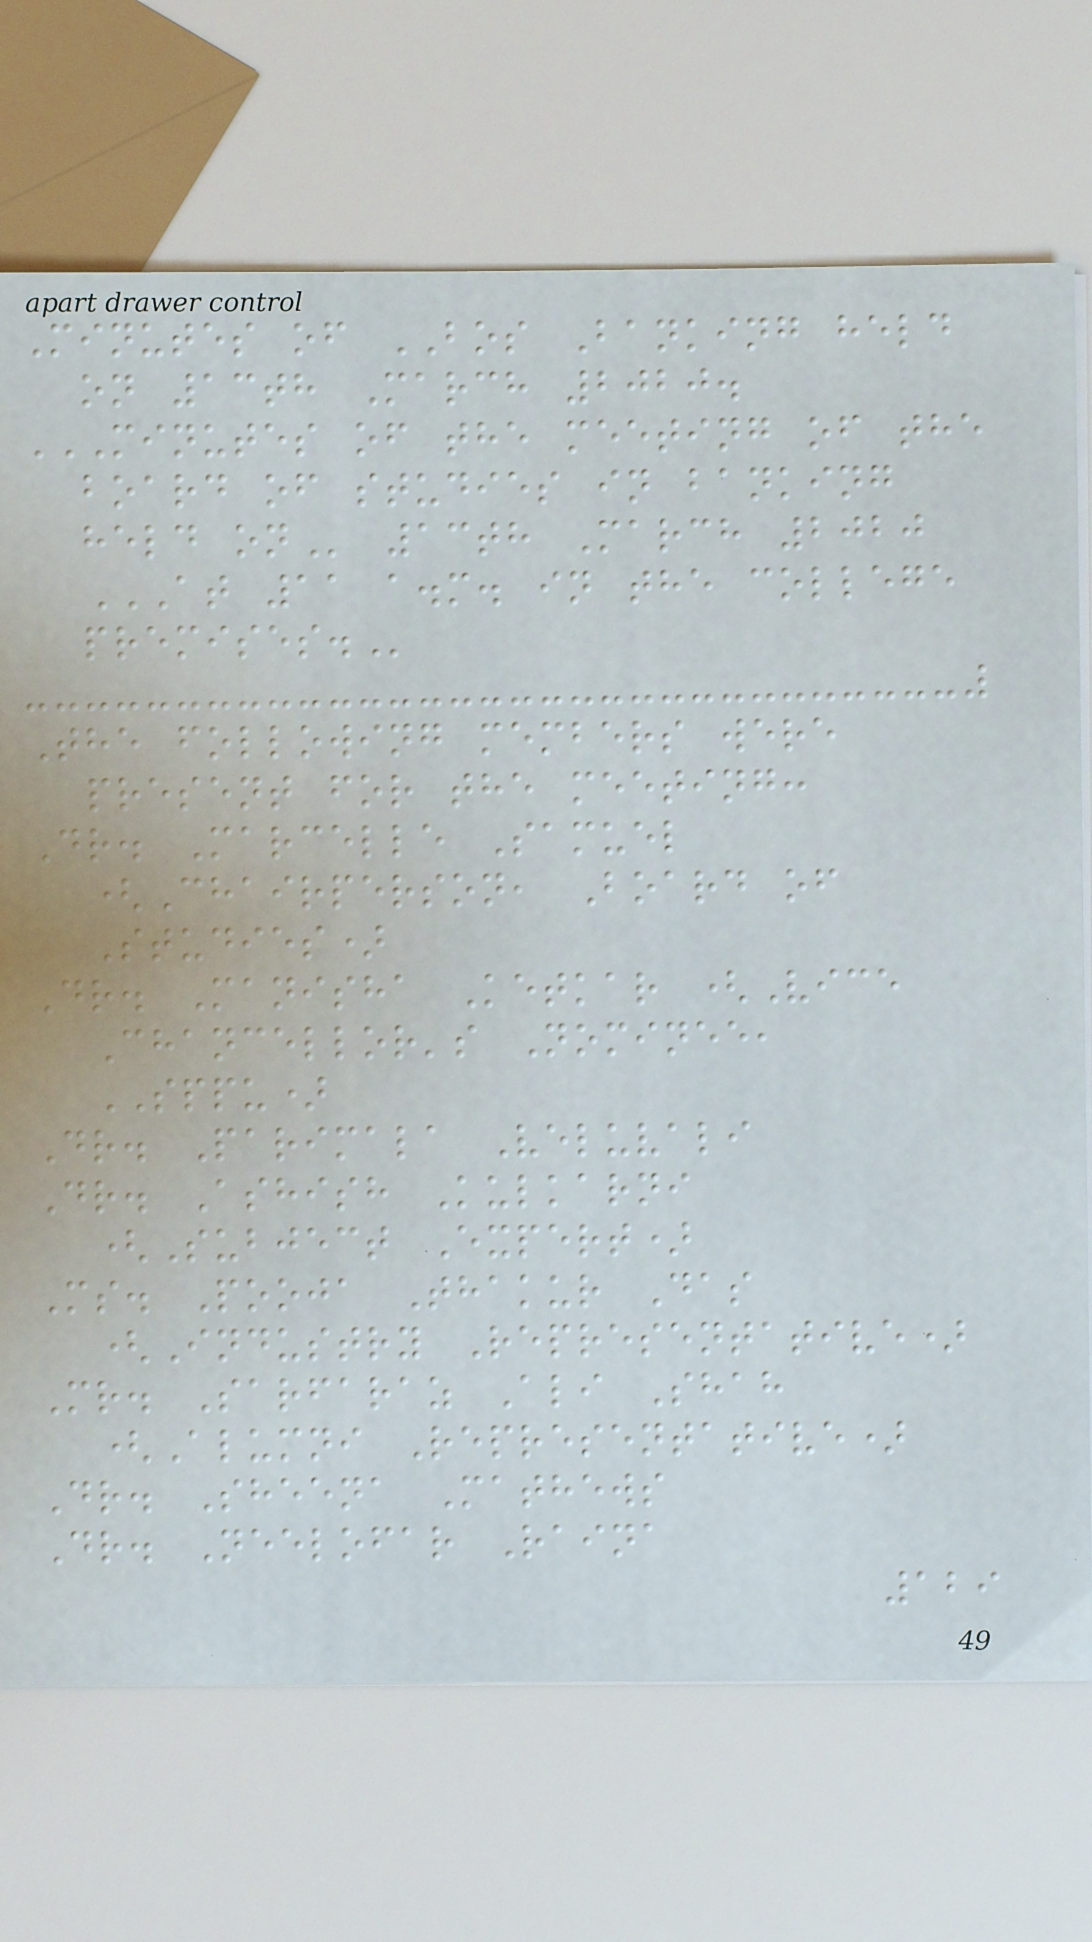Minutes of BOS Banking held
on 13th March 2020.
MINUTES OF THE MEETING OF THE
BOARD OF STUDIES IN BANKING
HELD ON 13th March 2020
AT 11 A.M. IN THE COLLEGE
PREMISES.
The following members were
present for the meeting:
Dr. Marcelle Samuel
(Chairperson, Board of
Studies)
Dr. Manisha Ketkar (Vice
Chancellor's Nominee,
SPPU)
Dr. Parimala Veluvali
Dr. Ashish Kulkarni
(Subject Expert)
Ms. Pooja Thakur Das
(Industry Representative)
Mr. Sarfaraz Ali Shah
(Alumni Representative)
Dr. Sheena Mathews
Dr. Neelofar Raina
129
